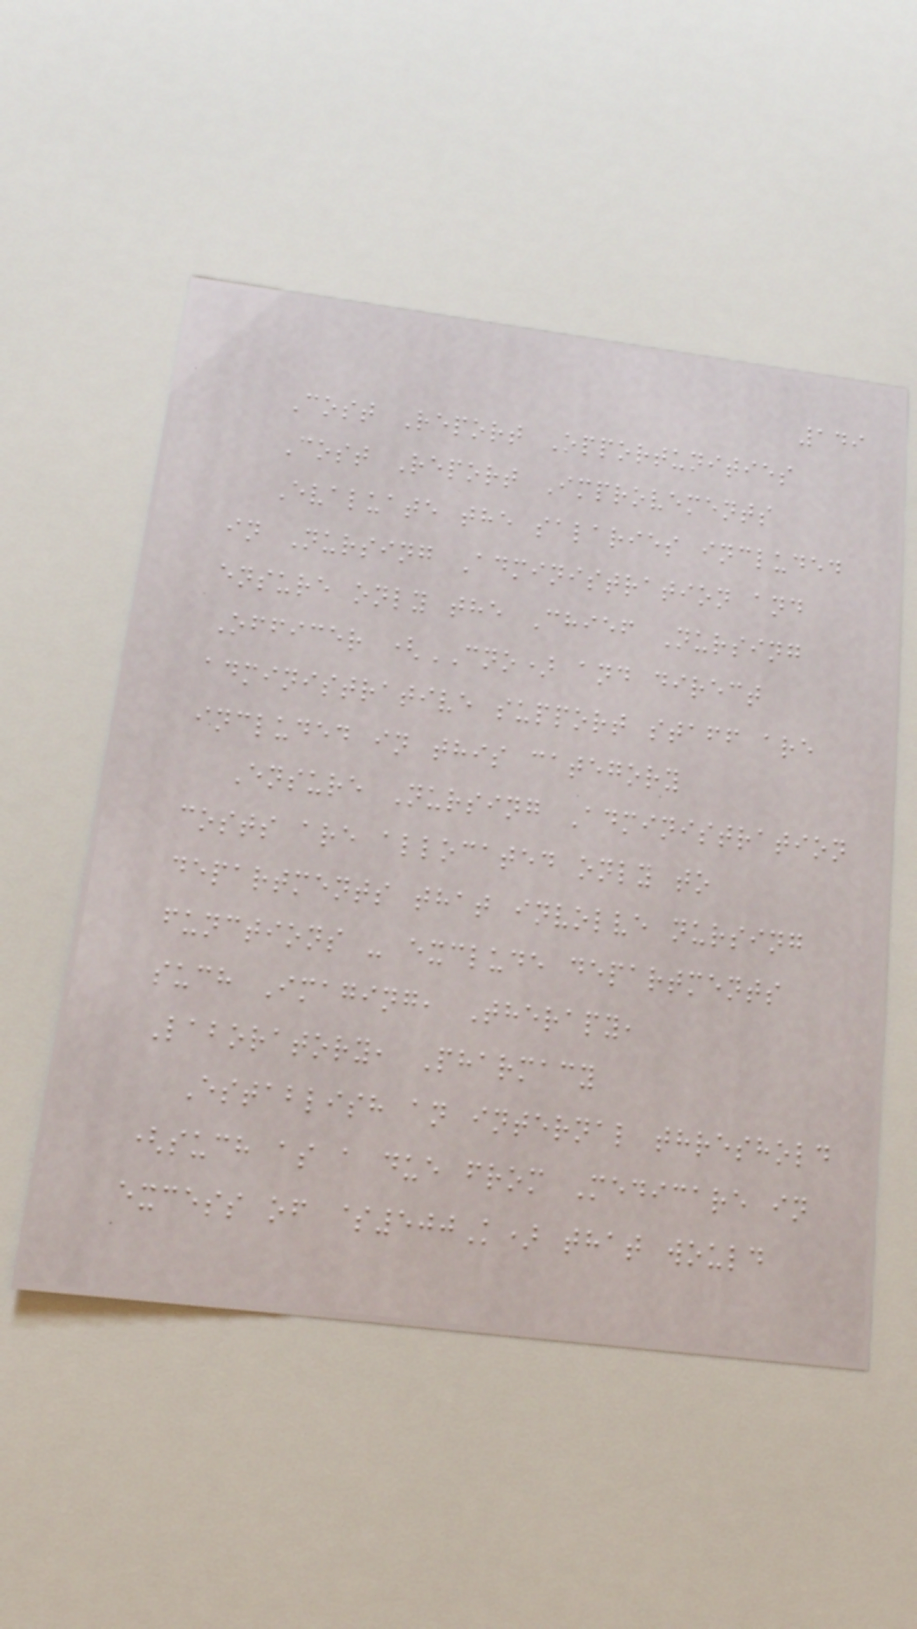149
Cost Report Opportunities
Cost Report Improvements
Evaluate the salaries included
in Nursing Administration and
ensure only the Chief Nursing
Officer (CNO) and direct
administrative support staff are
included in this category
Ensure Nursing Administration
costs are allocated only to
departments that involve nursing
functions - exclude departments
such Imaging, Therapy,
Laboratory, Pharmacy
Establish an internal threshold
(such as a due from Medicare in
excess of $500K) that would
